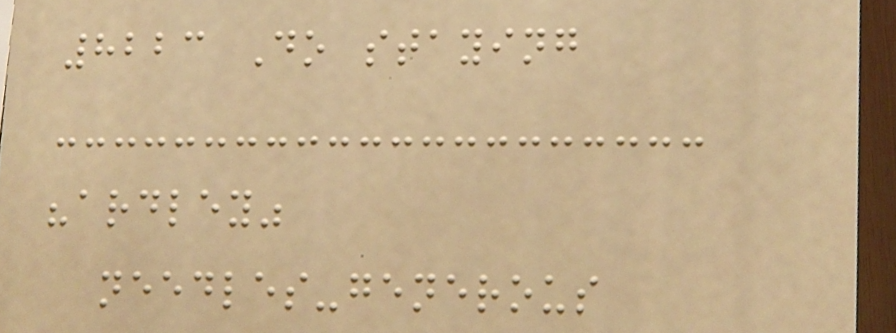8223 Do staying
"ardley"
needles-generous
